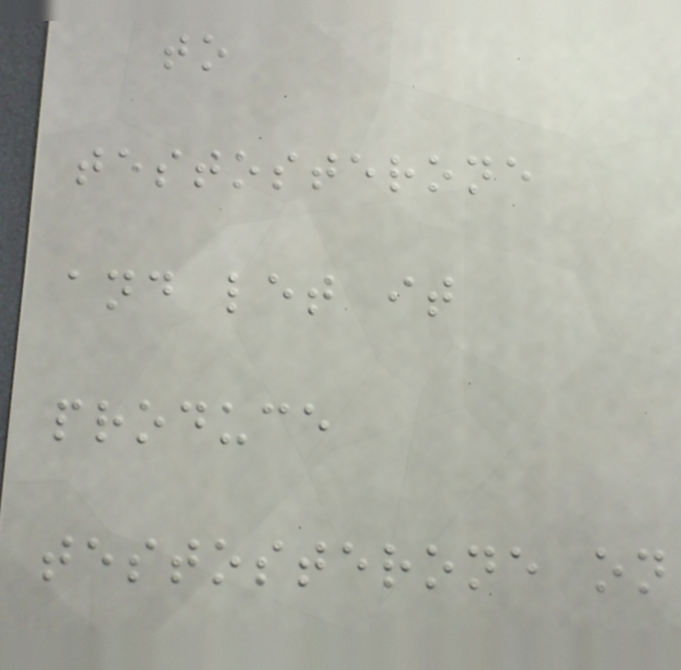to
testosterone
and let it
produce
testosterone on
